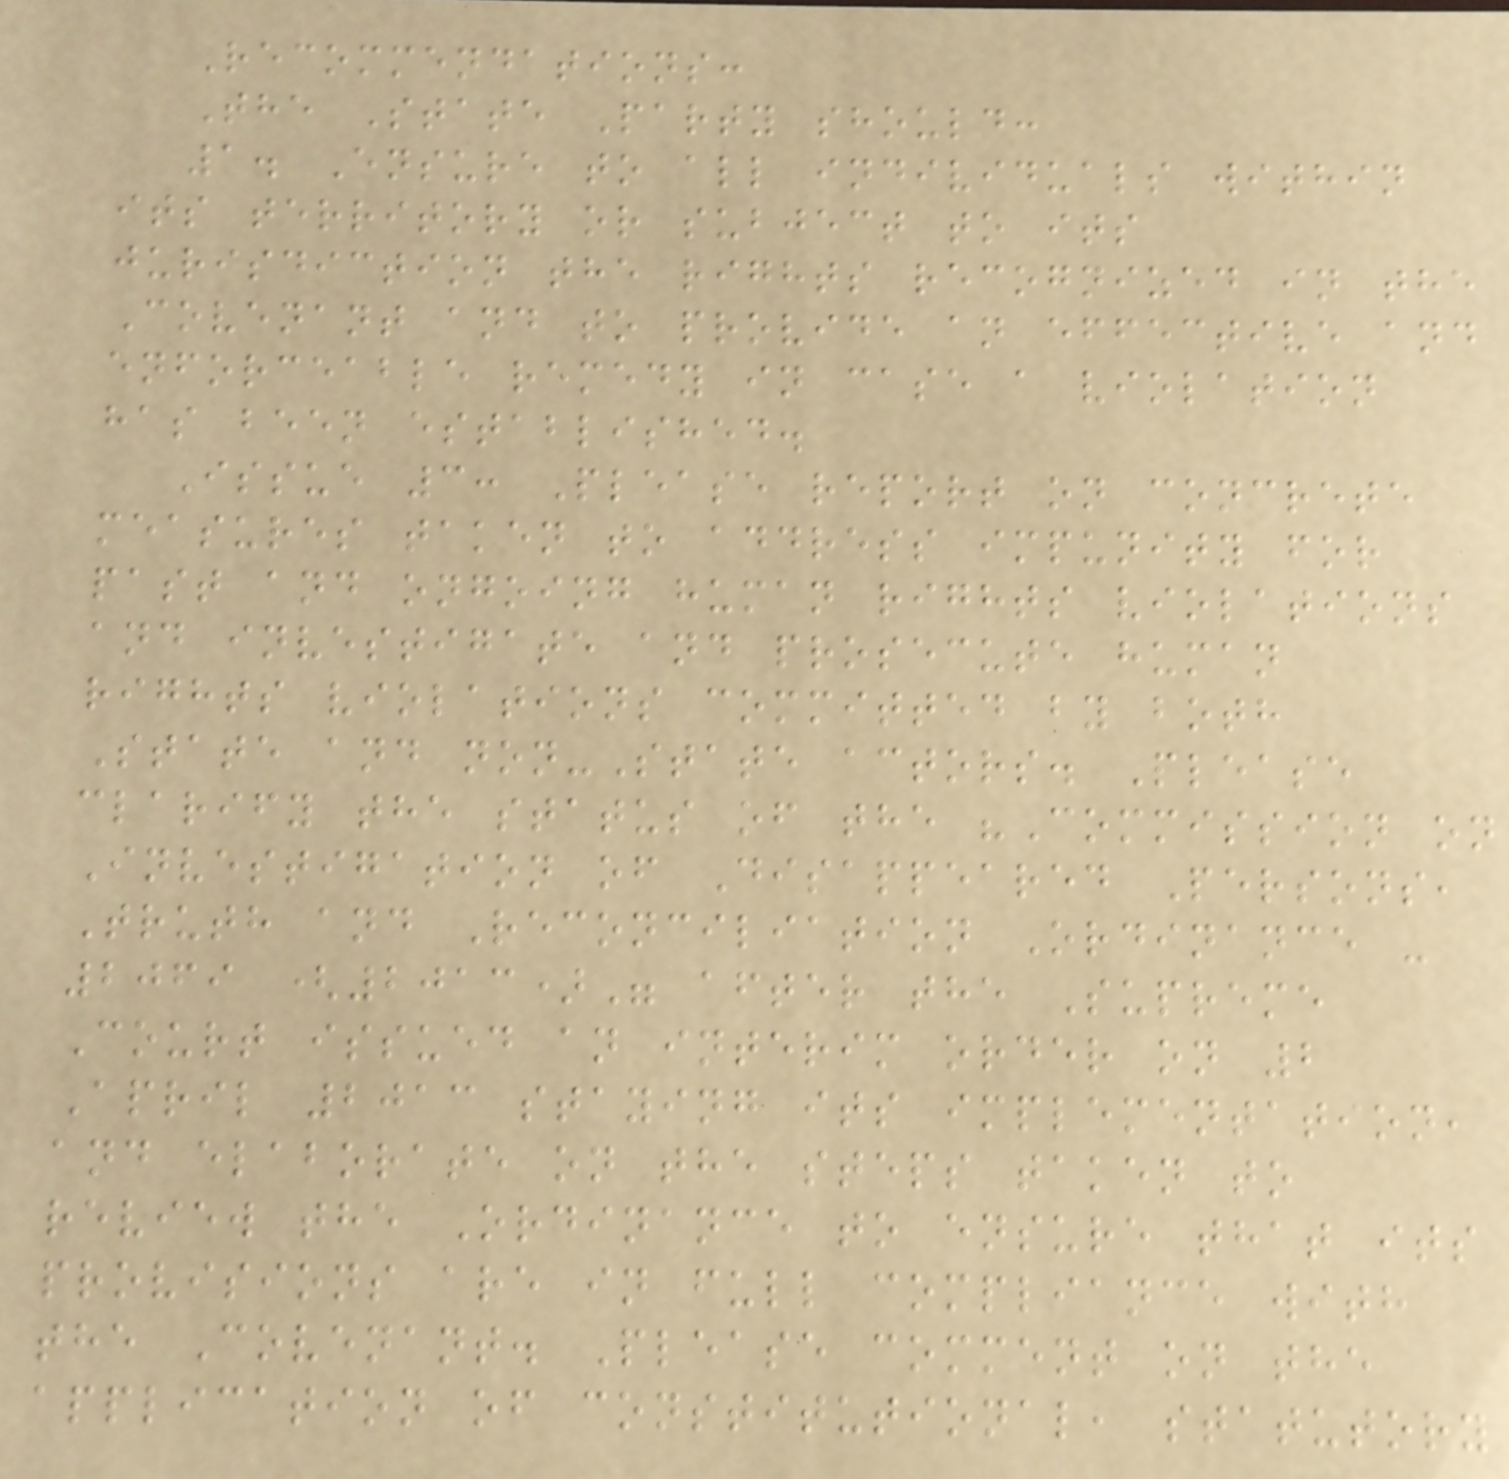Recommendations:
The State Party should:
1. Ensure to all individuals within
its territory or subject to its
jurisdiction the rights recognized in the
Covenant and to provide an effective and
enforceable remedy in case a violation
has been established.
Issue 3: Please report on concrete
measures taken to address impunity for
past and ongoing human rights violations
and investigate and prosecute human
rights violations committed by both
State and non-State actors. Please
clarify the status of the "Commission on
Investigation of Disappeared Persons,
Truth and Reconciliation Ordinance -
2069 (2013)" after the Supreme
Court issued an interim order on 2
April 2013 staying its implementation,
and elaborate on the steps taken to
review the Ordinance to ensure that its
provisions are in full compliance with
the Covenant. Please comment on the
application of constitutional, statutory
